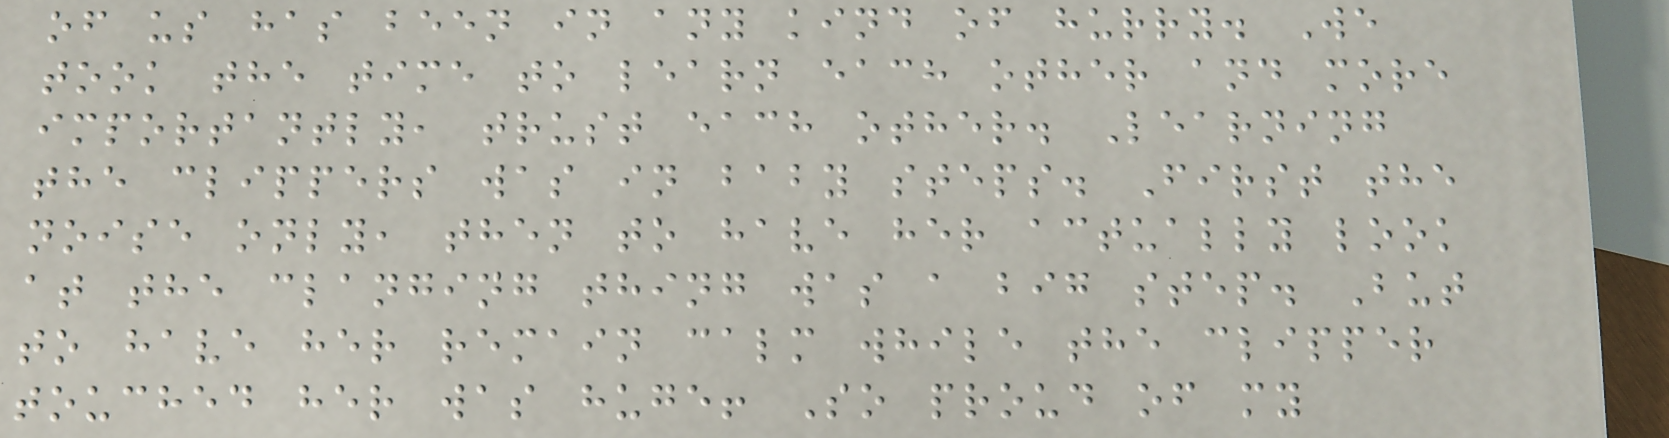of us has been in any kind of hurry. We
took the time to learn each other and more
importantly, trust each other. Learning
the clippers was in baby steps. First the
noise only, then to have her actually look
at the clanging thing was a big step. But
to have her remain calm while the clipper
touched her was huge! So proud of my
